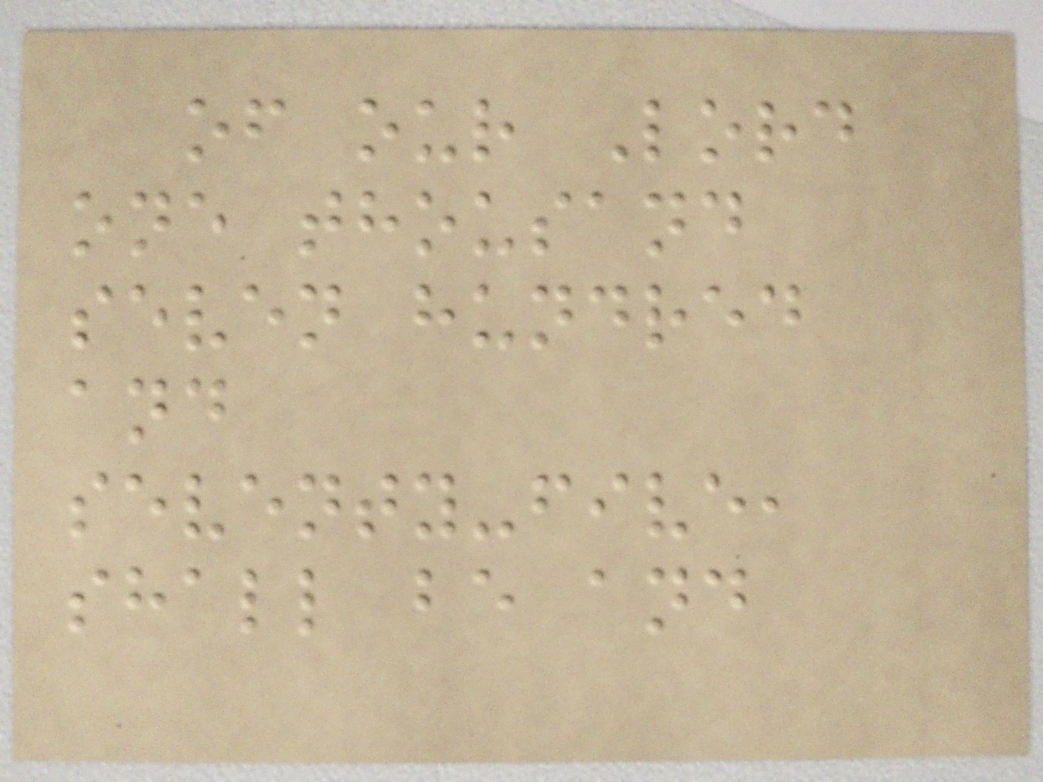of our Lord
one thousand
seven hundred
and
seventy-five,
shall be and
